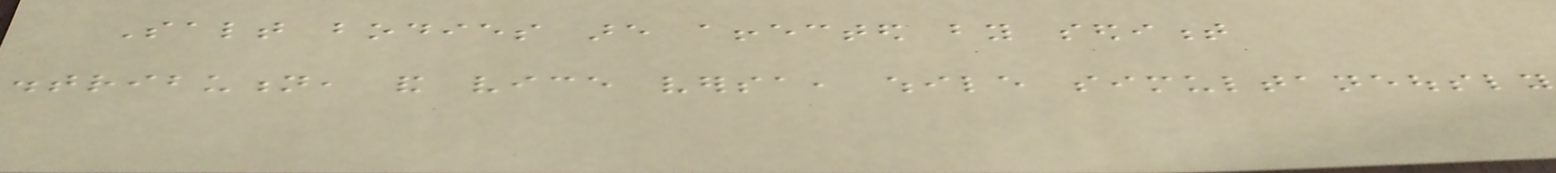Salt bodies are affected by sediment
distribution, and vice versa, while simultaneously
